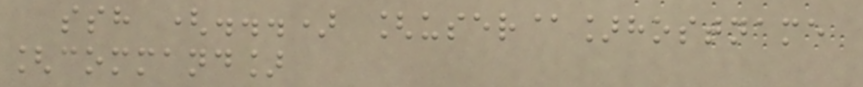ssh (...) [user@]hostname
[command]
